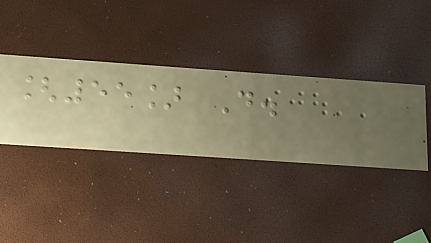[55] D.
